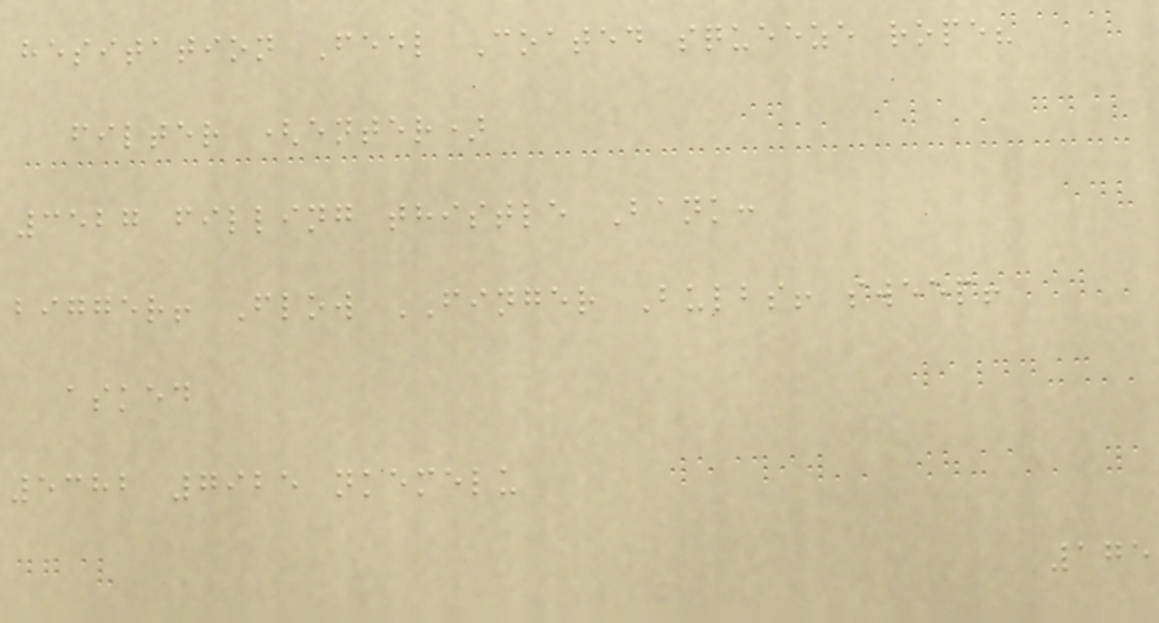hesitation Feel Coated squeeze rope?
filter (enter)
3527 filling thistle Bank:
bigger! Flow FINGER Bulbs! sweep!
asked
5382 7925 nkemelu
175
